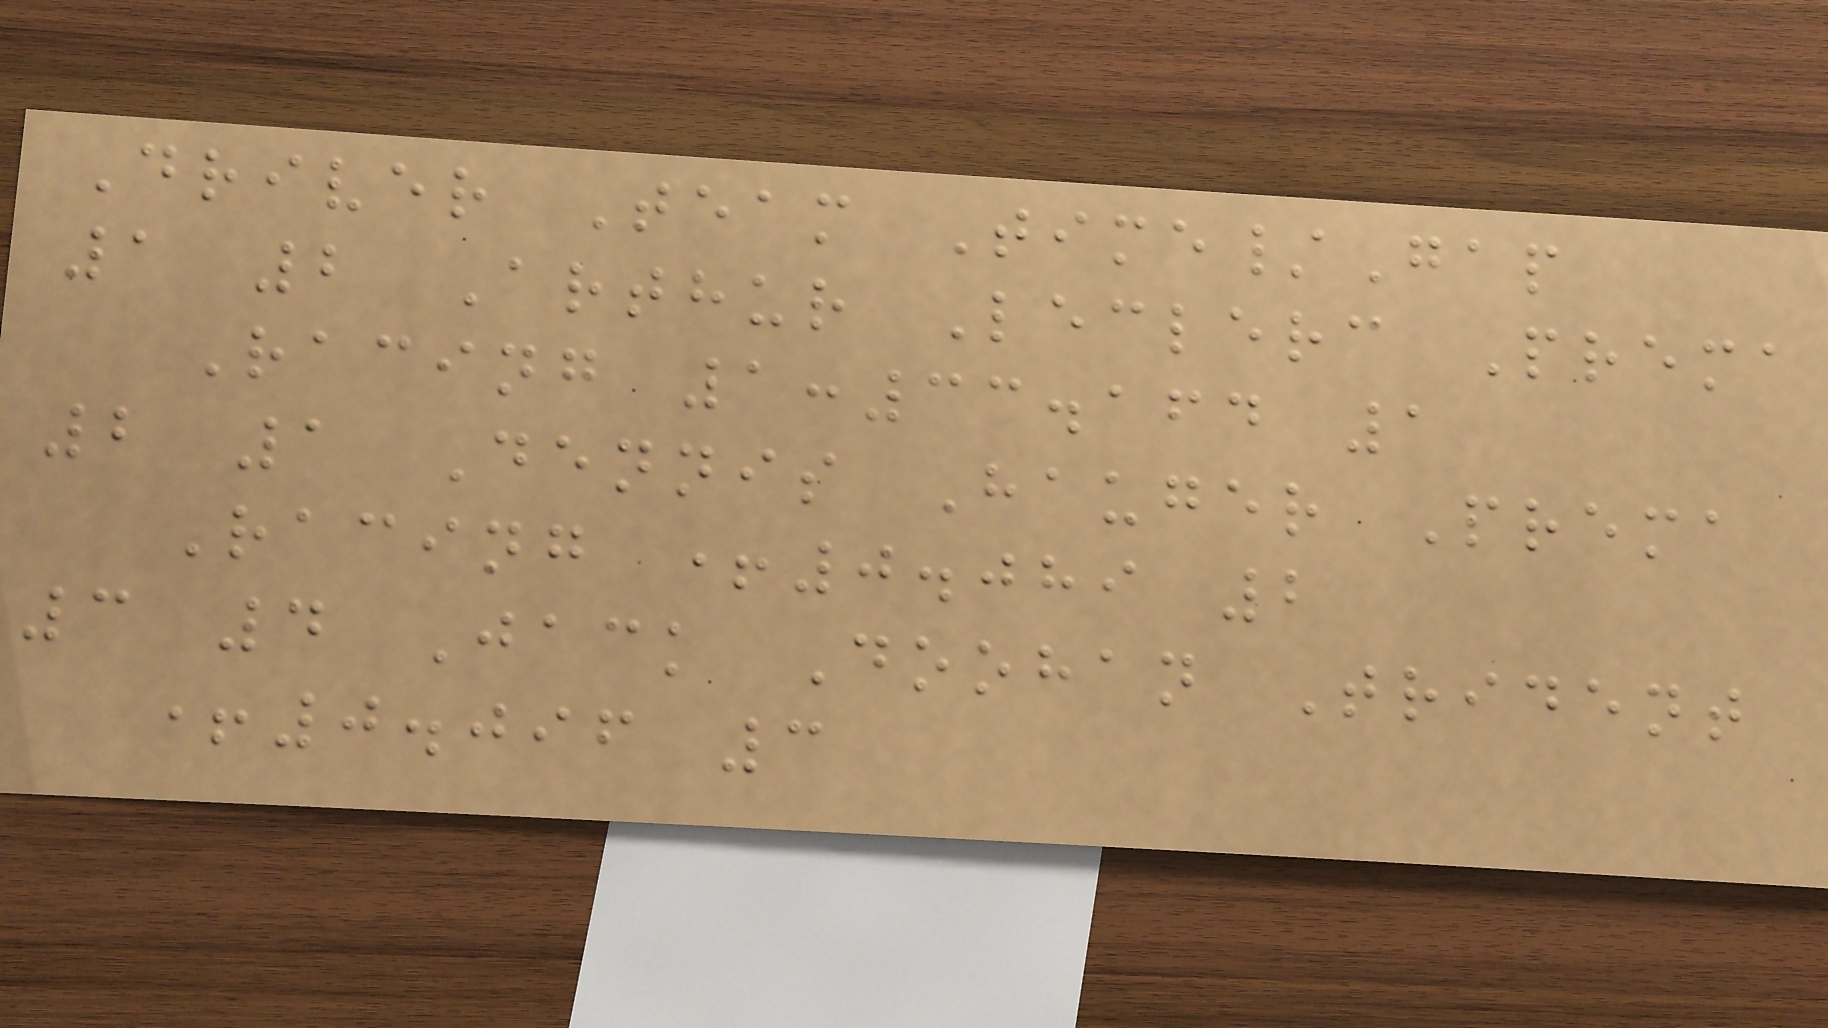Driver Team Time/Gap
1 2 Arthur Leclerc Prema
Racing 1:33.164 1
2 1 Dennis Hauger Prema
Racing +0.089 2
3 4 Jack Doohan Trident
+0.096 3
